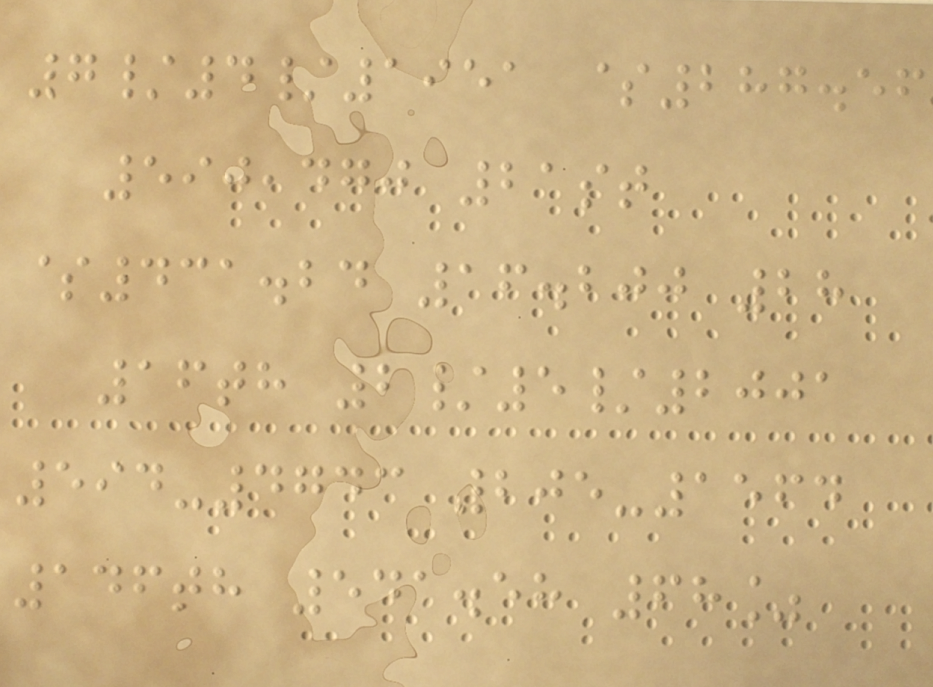7/4/1951 $287.56
590,470 21st
$431.24 16.200 28
16th 2/5/2001
594-4743 205-1564
146th 541.58 68%
